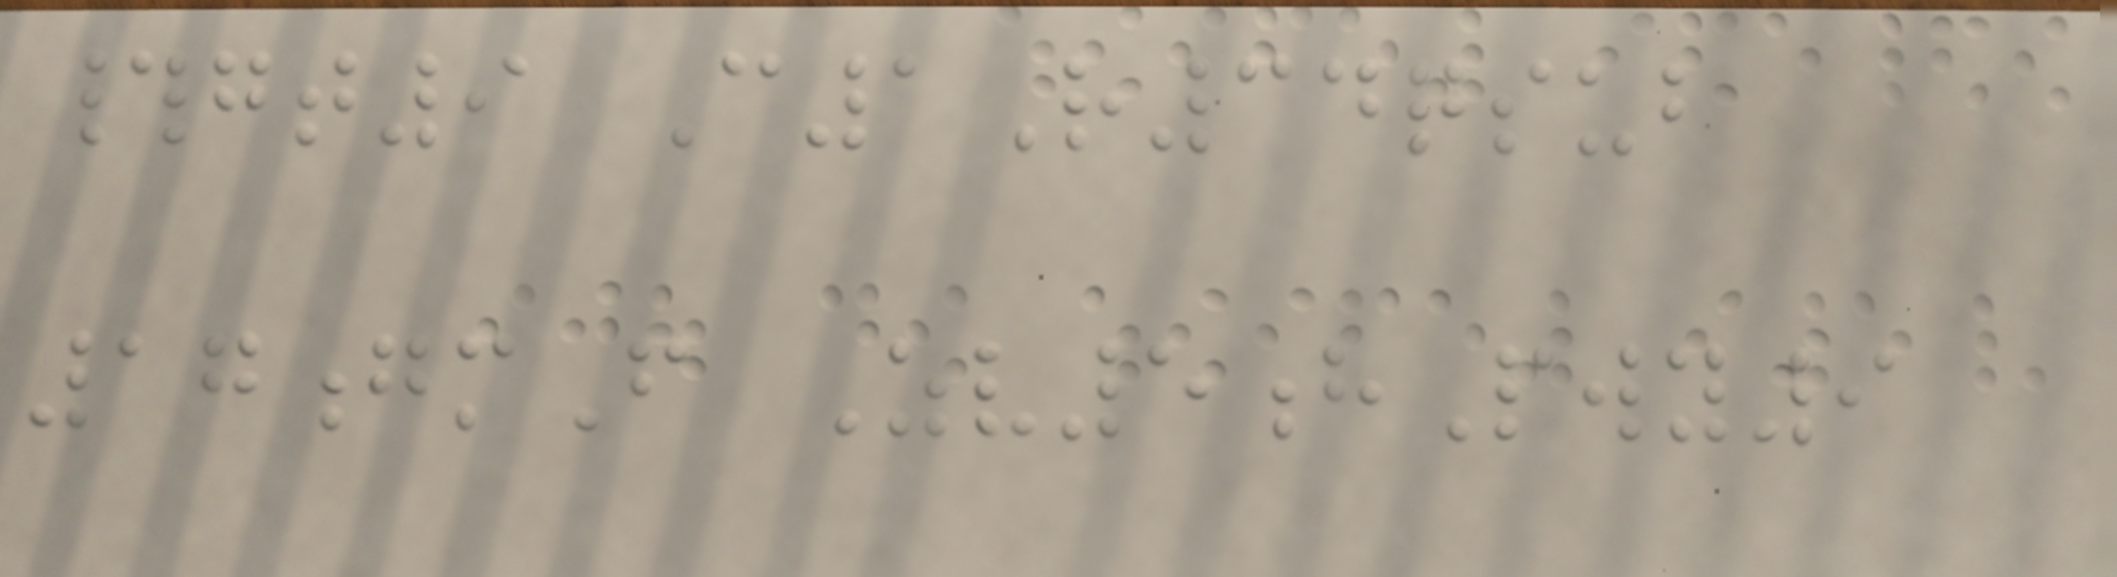#gt9 C1R34qsub
17gmF Zv5hPwy9
